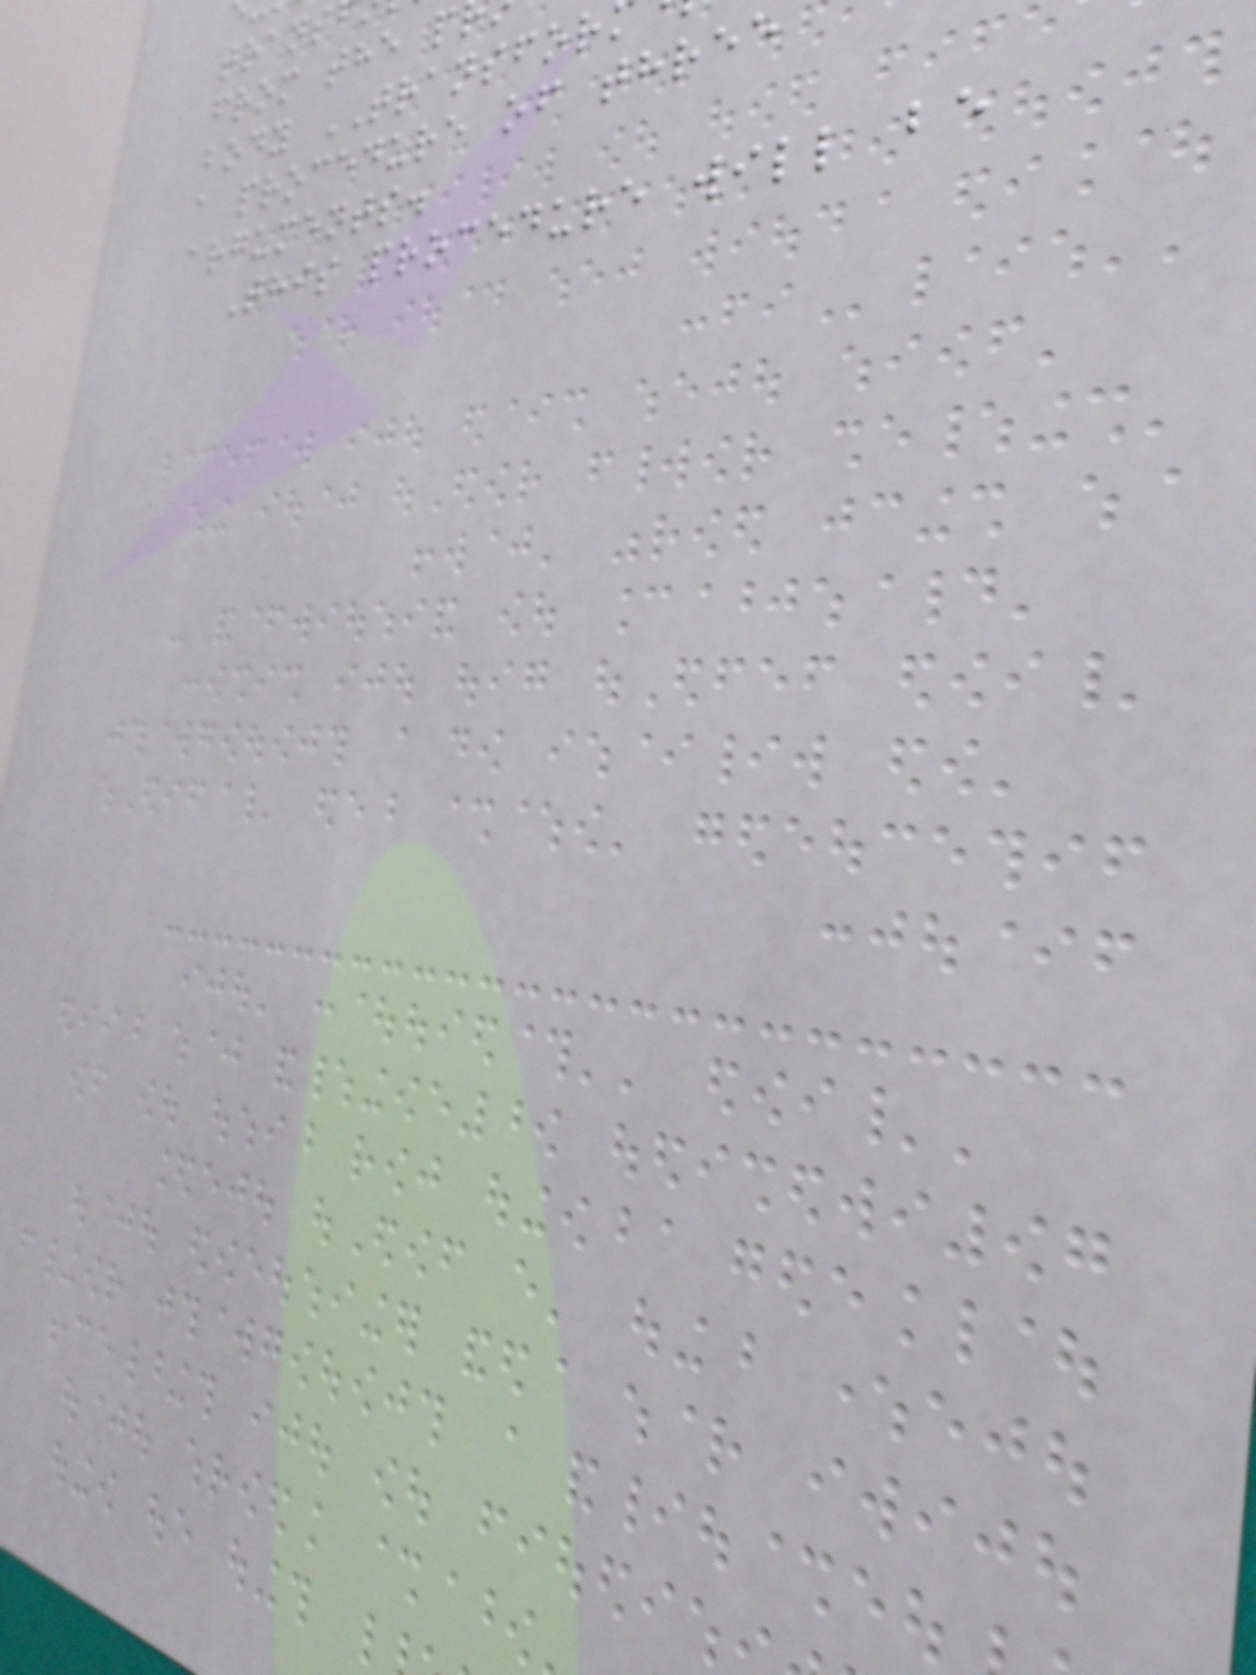from the p
body TRANSFOR
a procedure of three
arguments.
This procedure will be
